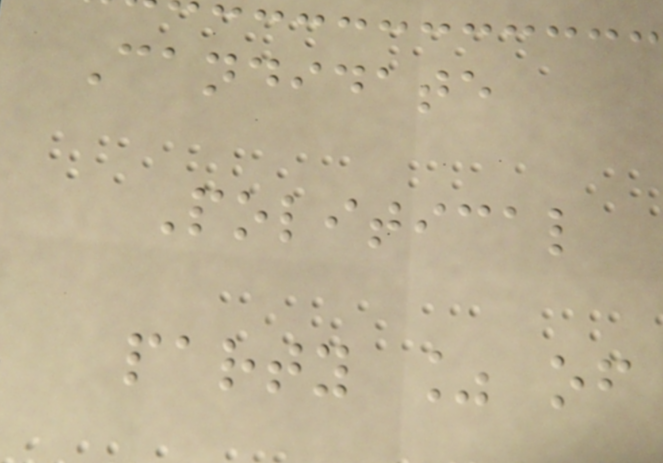Candidate
Political
party % of
